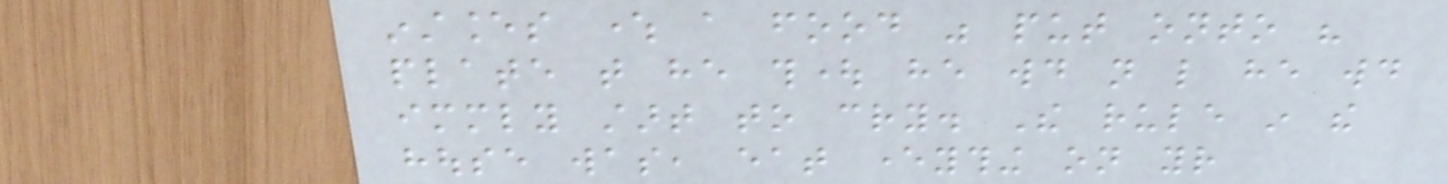instances where a food was put onto his
plate that he thought he would not like he would
immediately start to cry. The rule in the
house was, eat everything on your
